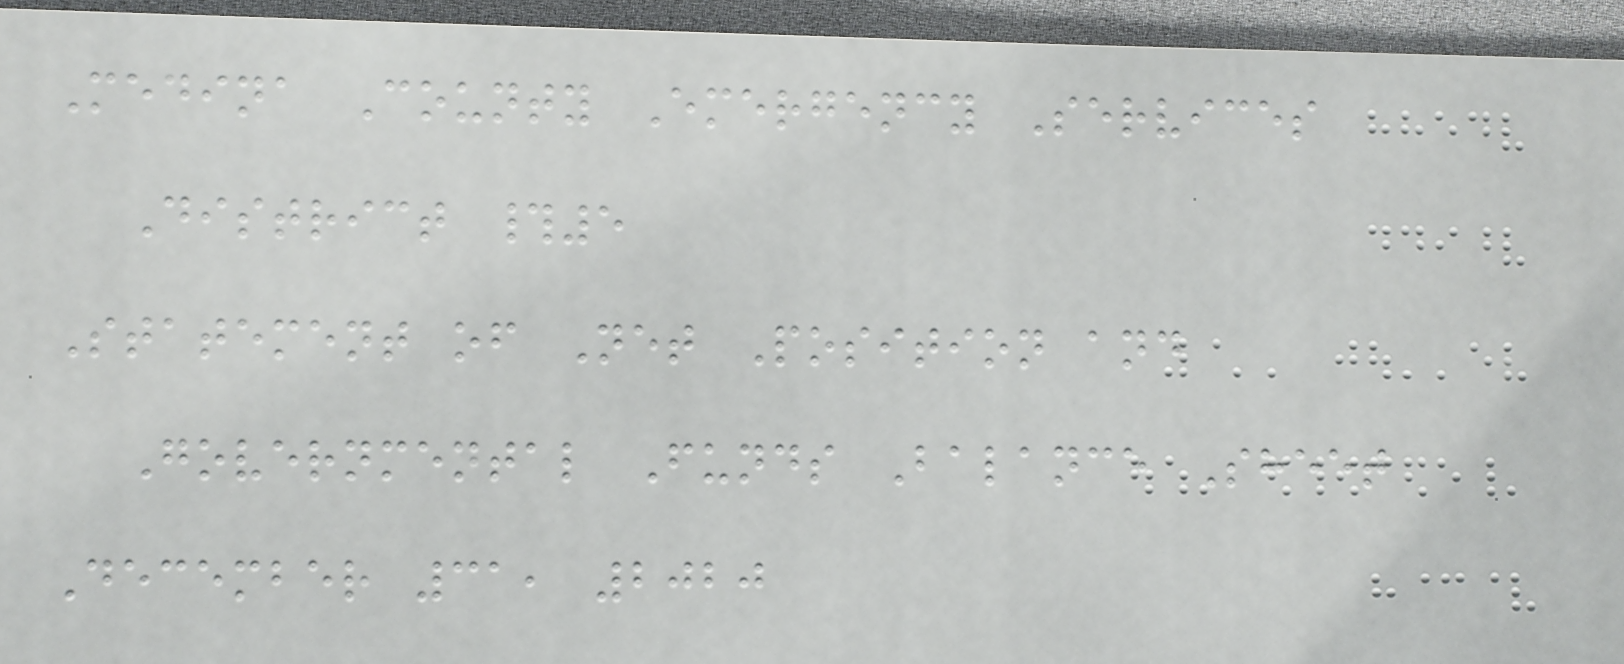Medina County Emergency Services
District #5
Statement of Net Position and
Governmental Funds Balance Sheet
December 31, 2020
